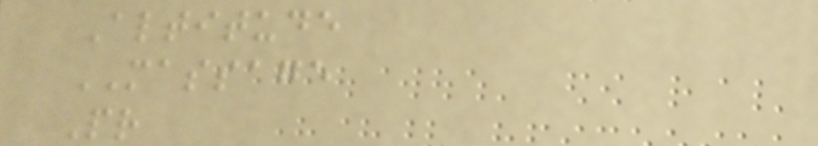Altitude
MASSAGE
Pr
